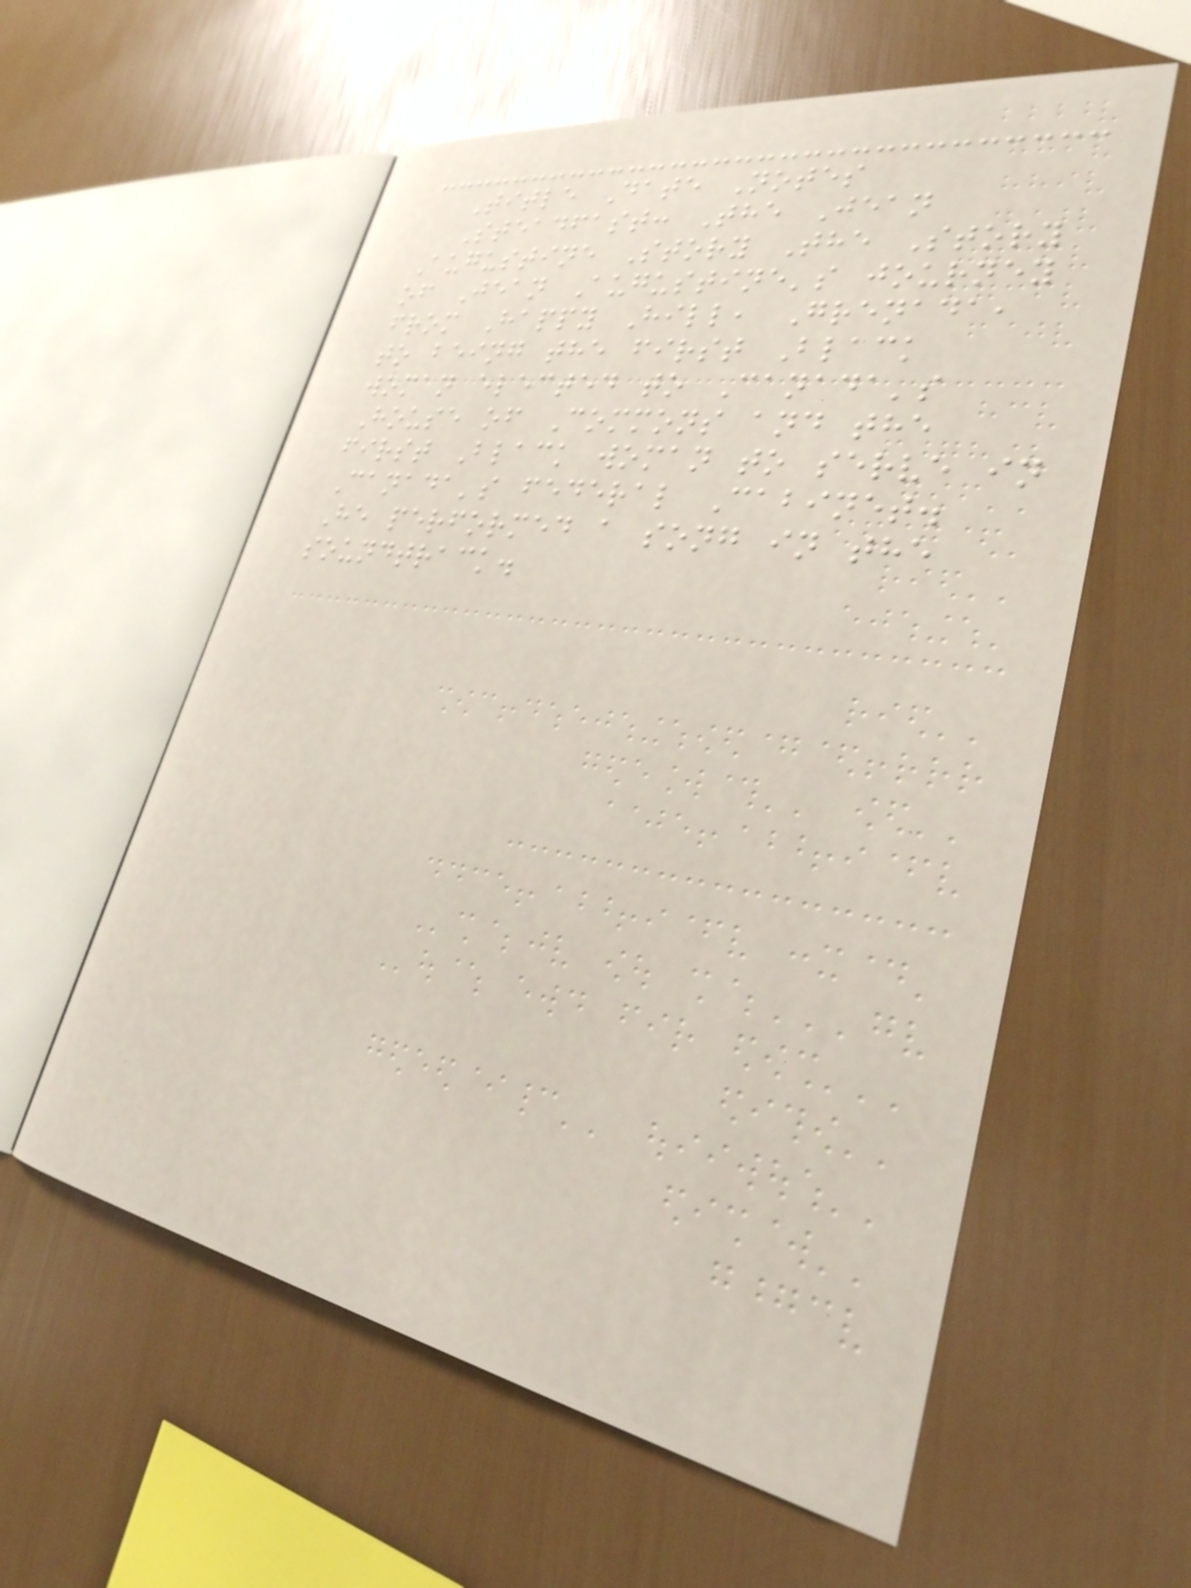Title Date Notes
Steadfast: The Jean
Augustine Story The Story
of Jean Augustine's journey
from Happy Hill, Grenada,
to being the first Black
woman elected to Canada's
House of Commons and the
first Black woman to serve in
Canada's federal Cabinet.
He performed a song in the
soundtrack.
